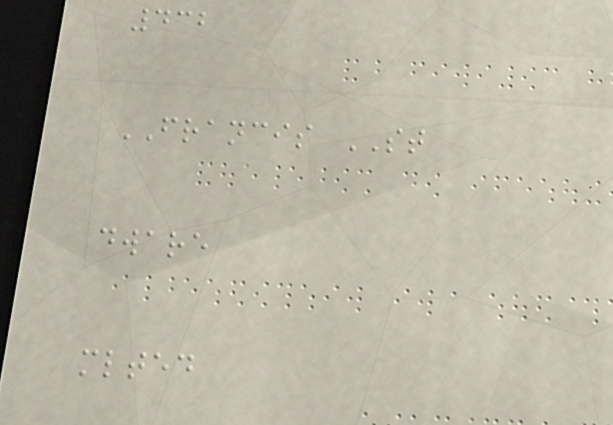432
FRANCIS ST
dware
mlted
